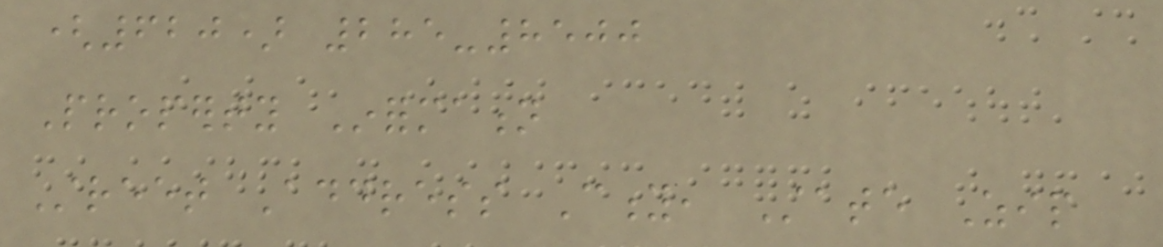(620) 285-8500
Property Information
Street Address City, State Zip
